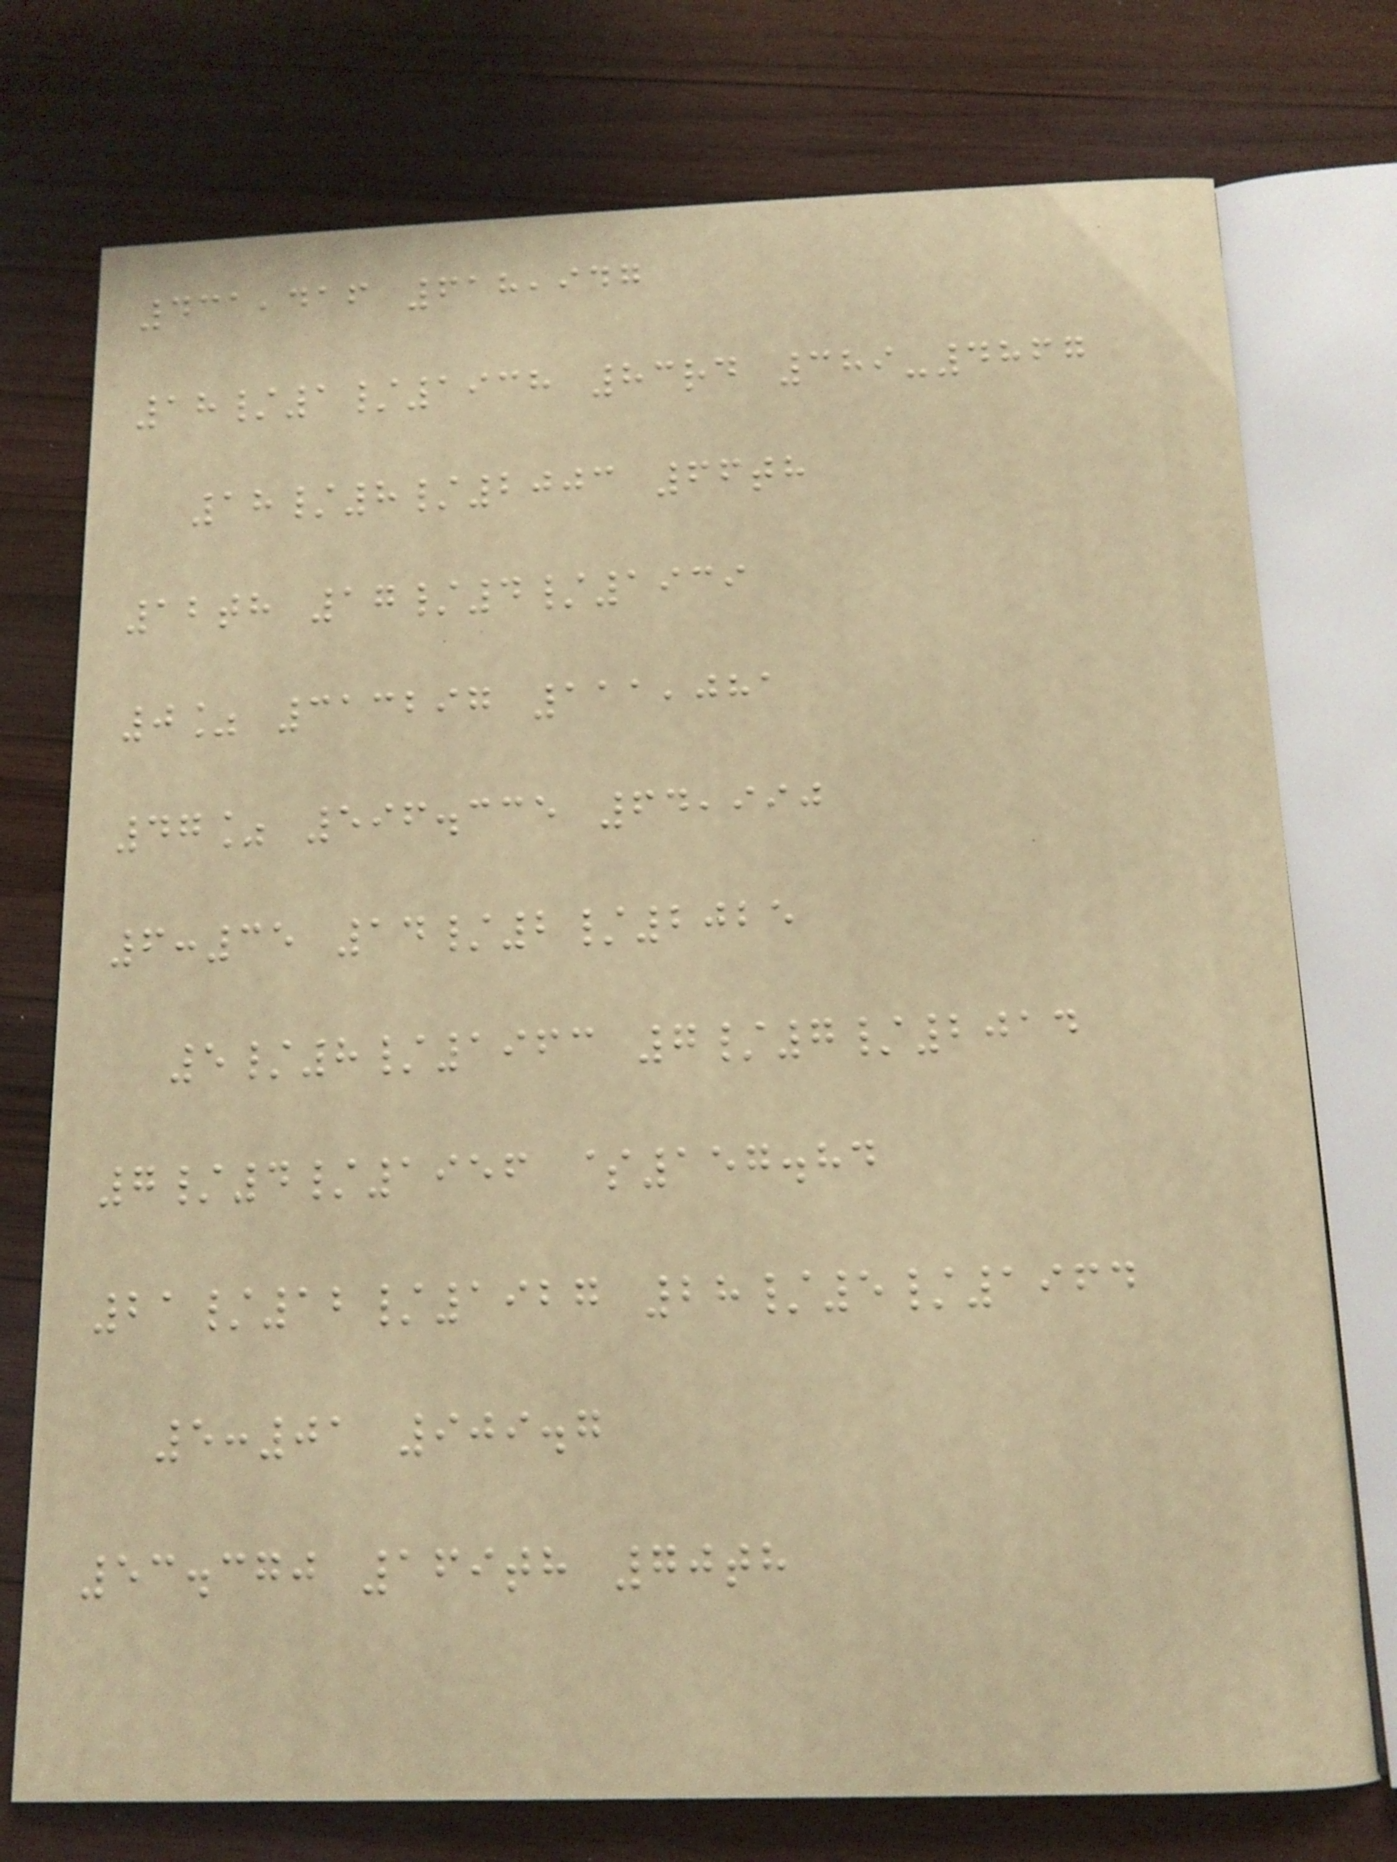431,416 618,947
18/1/1938 83rd 389-4867
18/8/2003 66th
12th 17/4/1939
0% 313297 111,081
47% 596.335 64,990
6:35 14/2/2025
5/8/1963 7/7/2014
7/4/1956 $157.84
21/12/1927 28/5/1964
5:01 909.7
53.370 169th 70th
